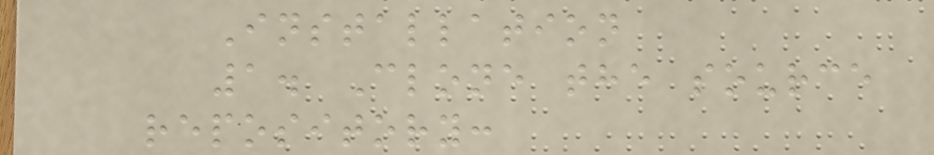Installation
1. Clone the source
repository:
